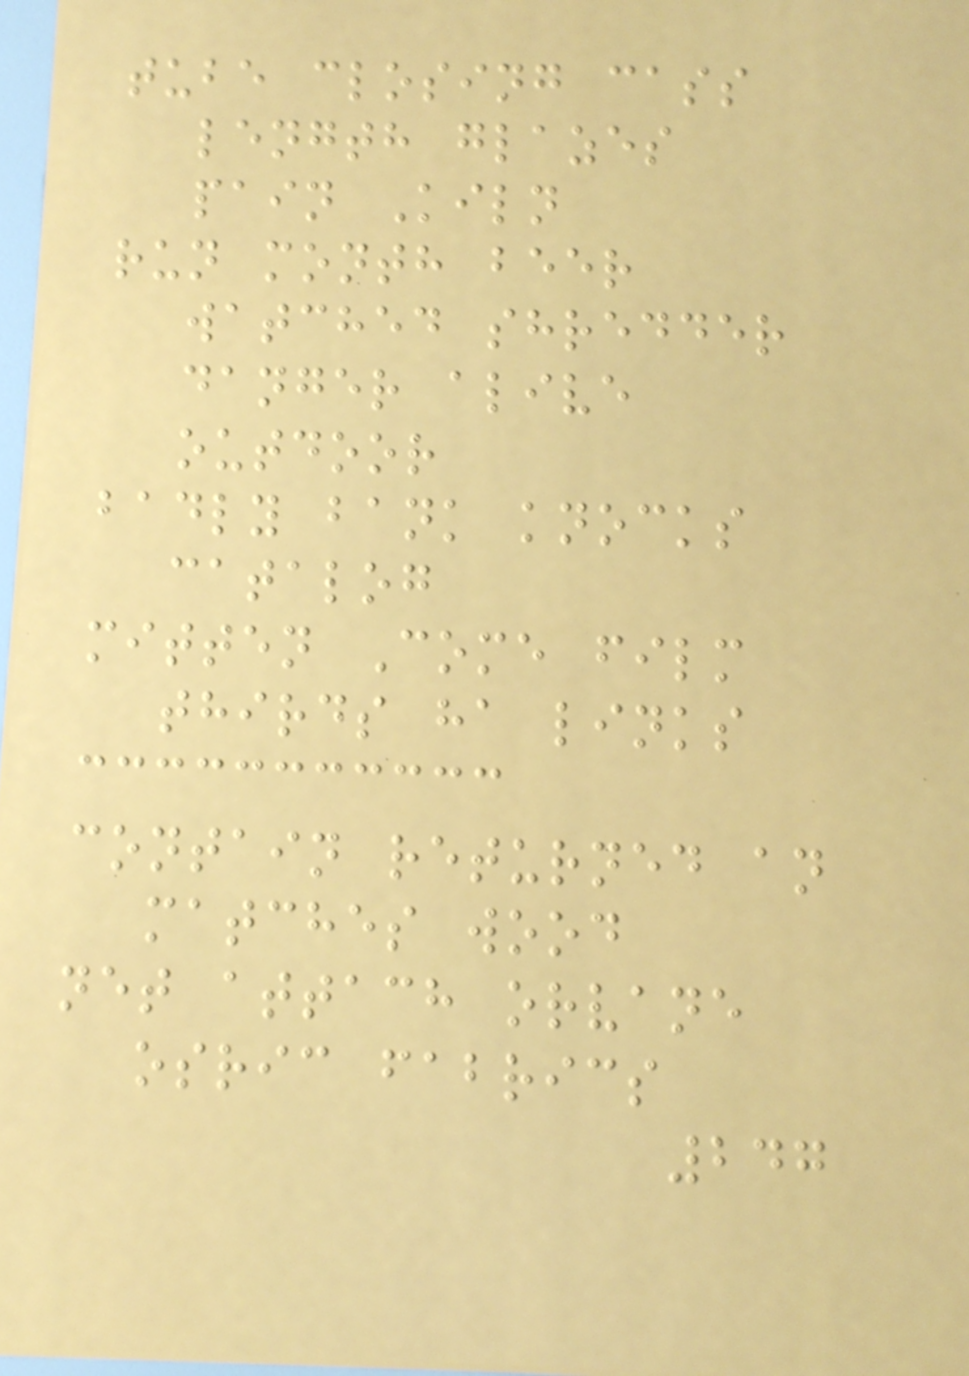tube closing cass
length glazes
pain Kiln
run month beer
watched shredder
danger alive
outdoor
badly bank knocks
catalog
mitten Come film
thirds ha links
contain returned an
matches wood
net attach orvane
osric fabrics
247
